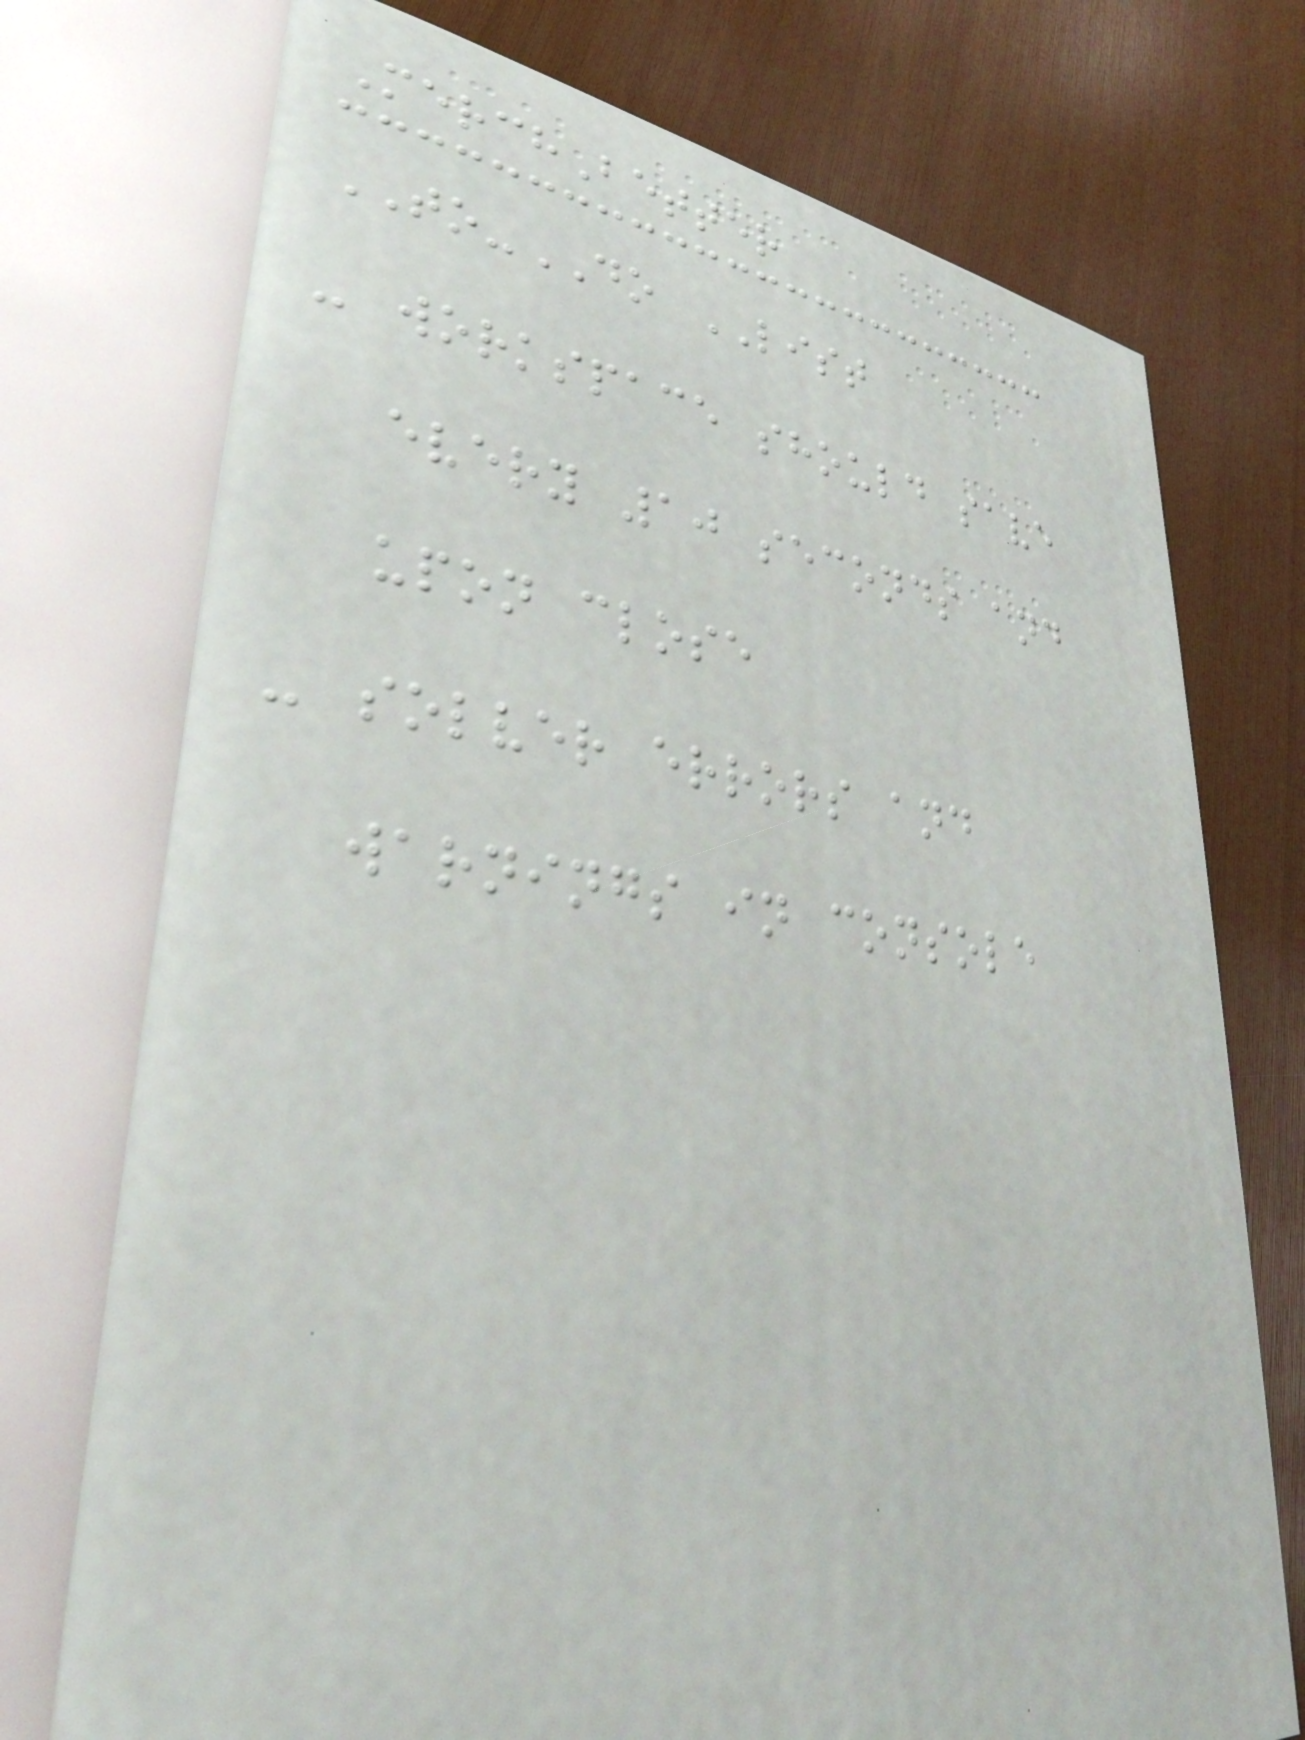MerchBetter
TO-DO LIST
- workspace should save
every 10 seconds and
upon close
- solver errors and
warnings in console
